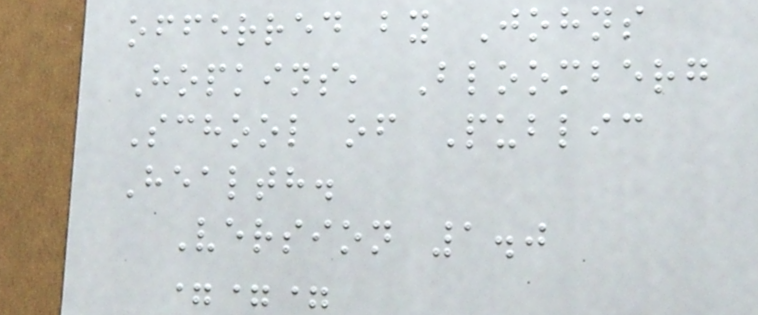offerred by Johns
Hopkins, Bloomberg
School of Public
Health.
Version 1.0
===
